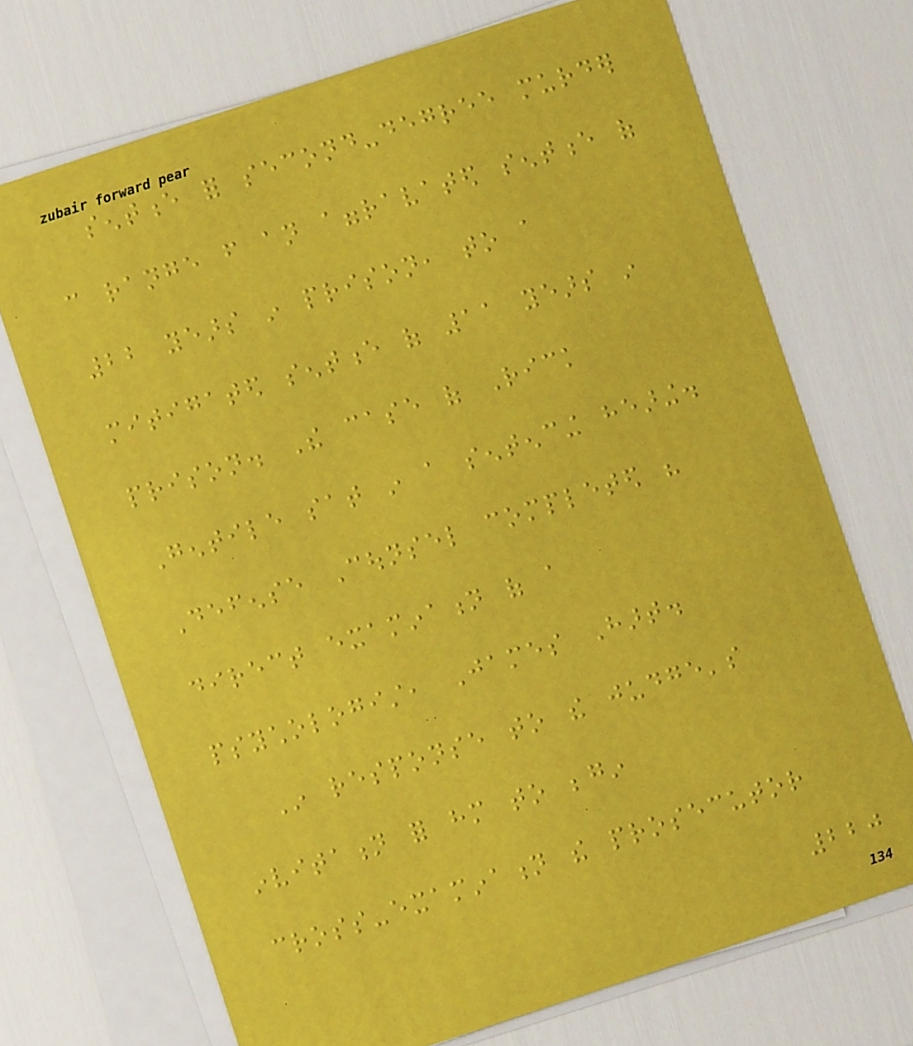sentence for second-degree murder
can range from an aggravated sentence of
22 years in prison, to a
mitigated sentence of 11 years in
prison. The case of Rick
Gentile sat in a sentencing hearing.
Defense Counsel completed his
direct examination of a
psychologist, James Hart.
In response to the judge's
invitation for him to begin
cross-examination the prosecutor
220
